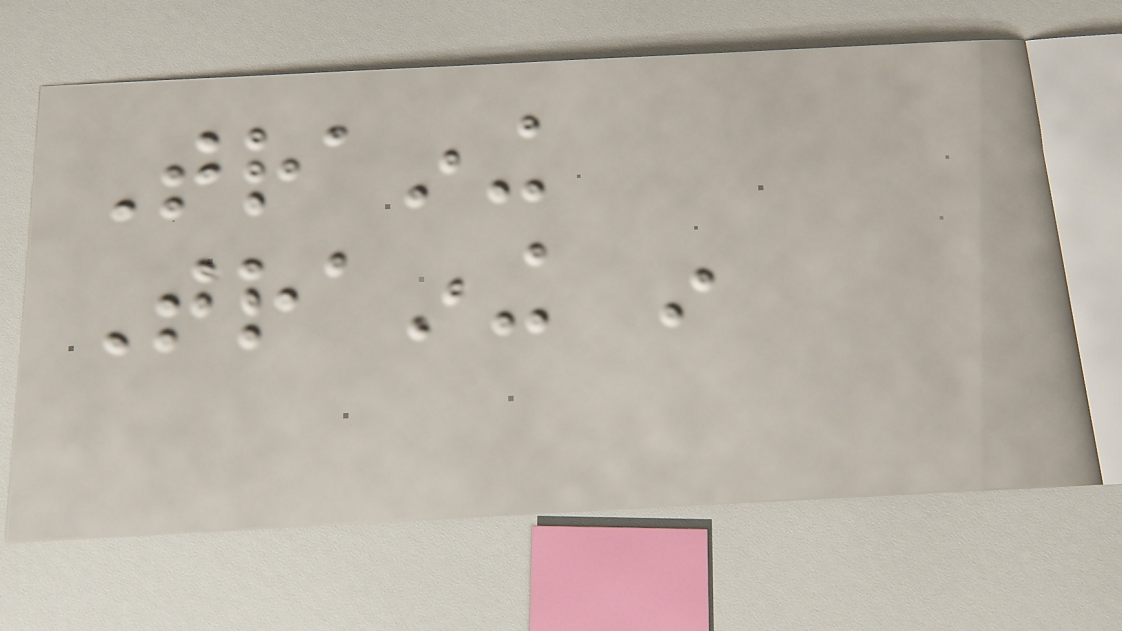Training
Training in
